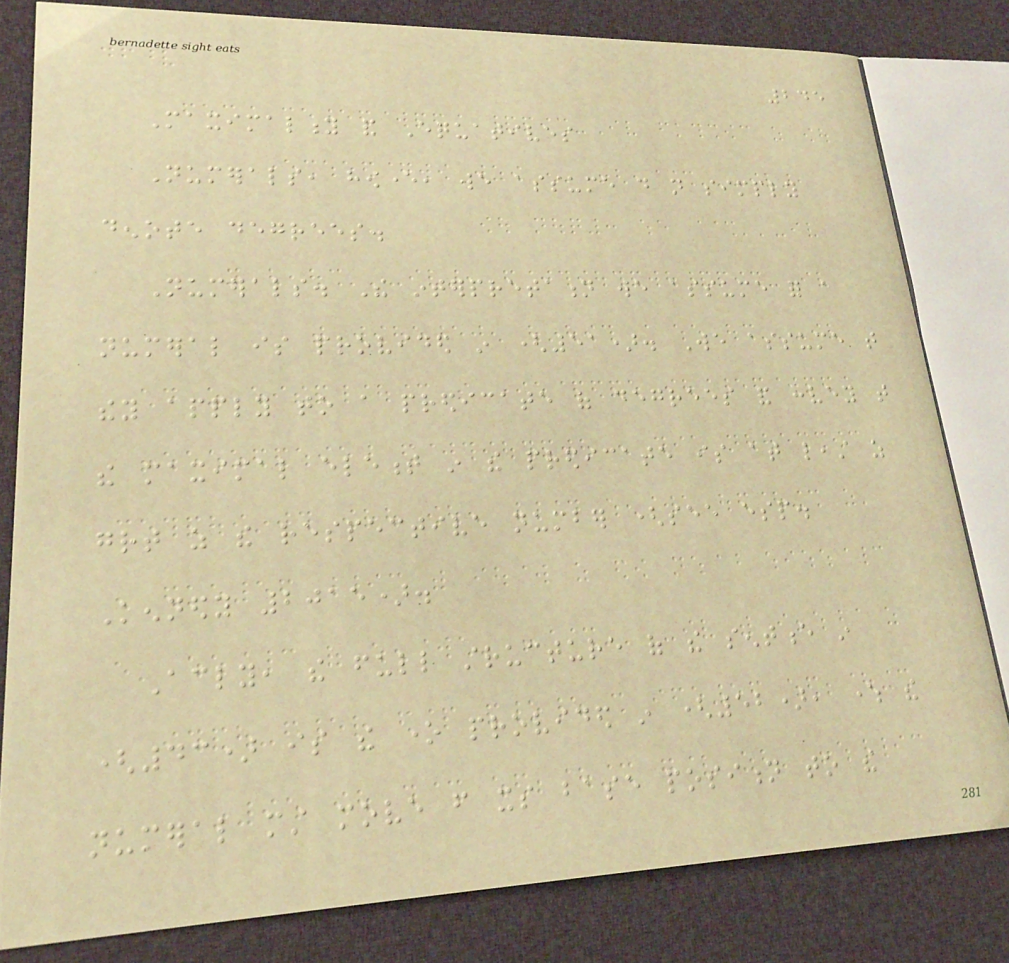245
Maximality and Equatives
Numerals, however, we assume do not simply
denote degrees.
Numerals. The interpretation we assume for a
numeral is provided in (51). We assume that
they apply to a predicate of degrees and convey that
the maximal element in the predicate is at least as
great as the respective number (see esp.
Kennedy 2015).
Accordingly, the full structure of the sentence in
(43) is the one provided in (52), where the
numeral must move from its base position to the
